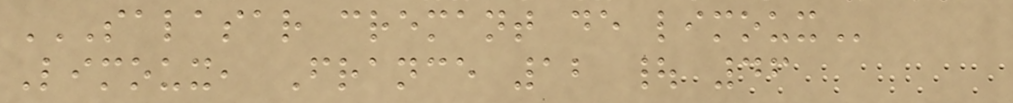SALASAR CREMANT DE LIMOUX
Limoux, France 12 | 46
